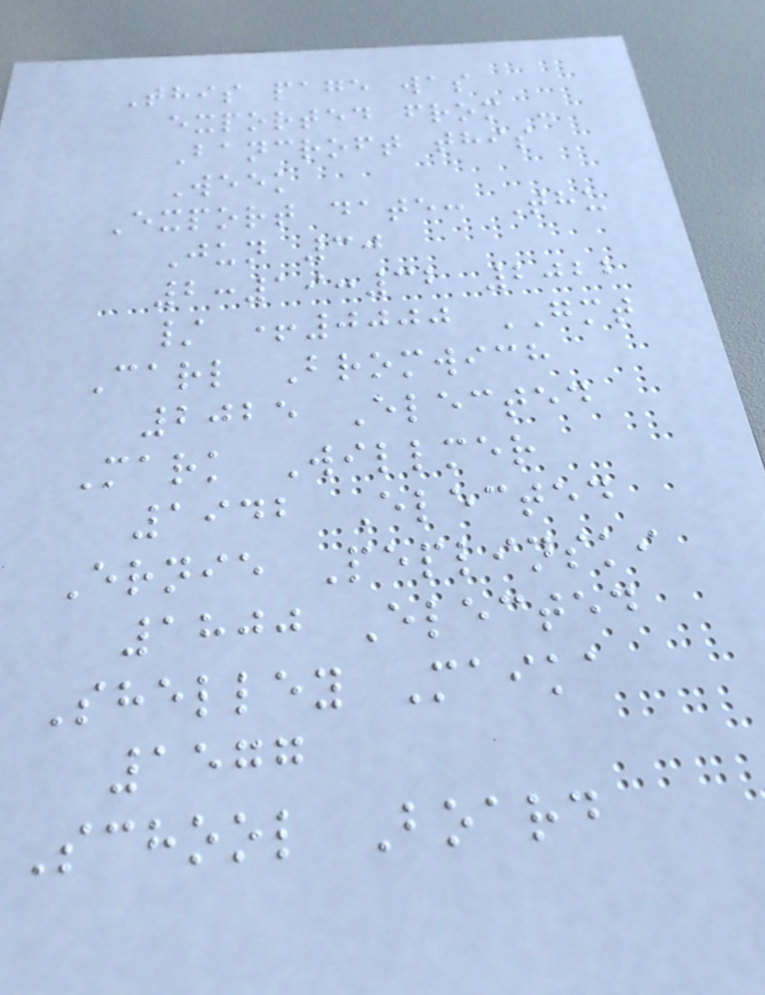This page was
exported from -
Bancroft this
Week
Export date: Thu
Jun 30
2:19:32 2022
/ +0000 GMT
Carl Bromwich
2025 Elected
Mark Willmer
1942 Elected
Ernie Peplinski
1800 Elected
Shelley Maika
1577
School Board
